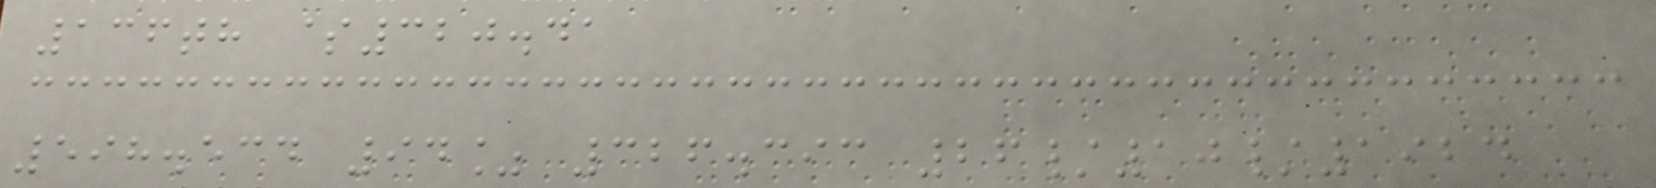136th $320.41
598.534 94% 326.393 26/10/1924
